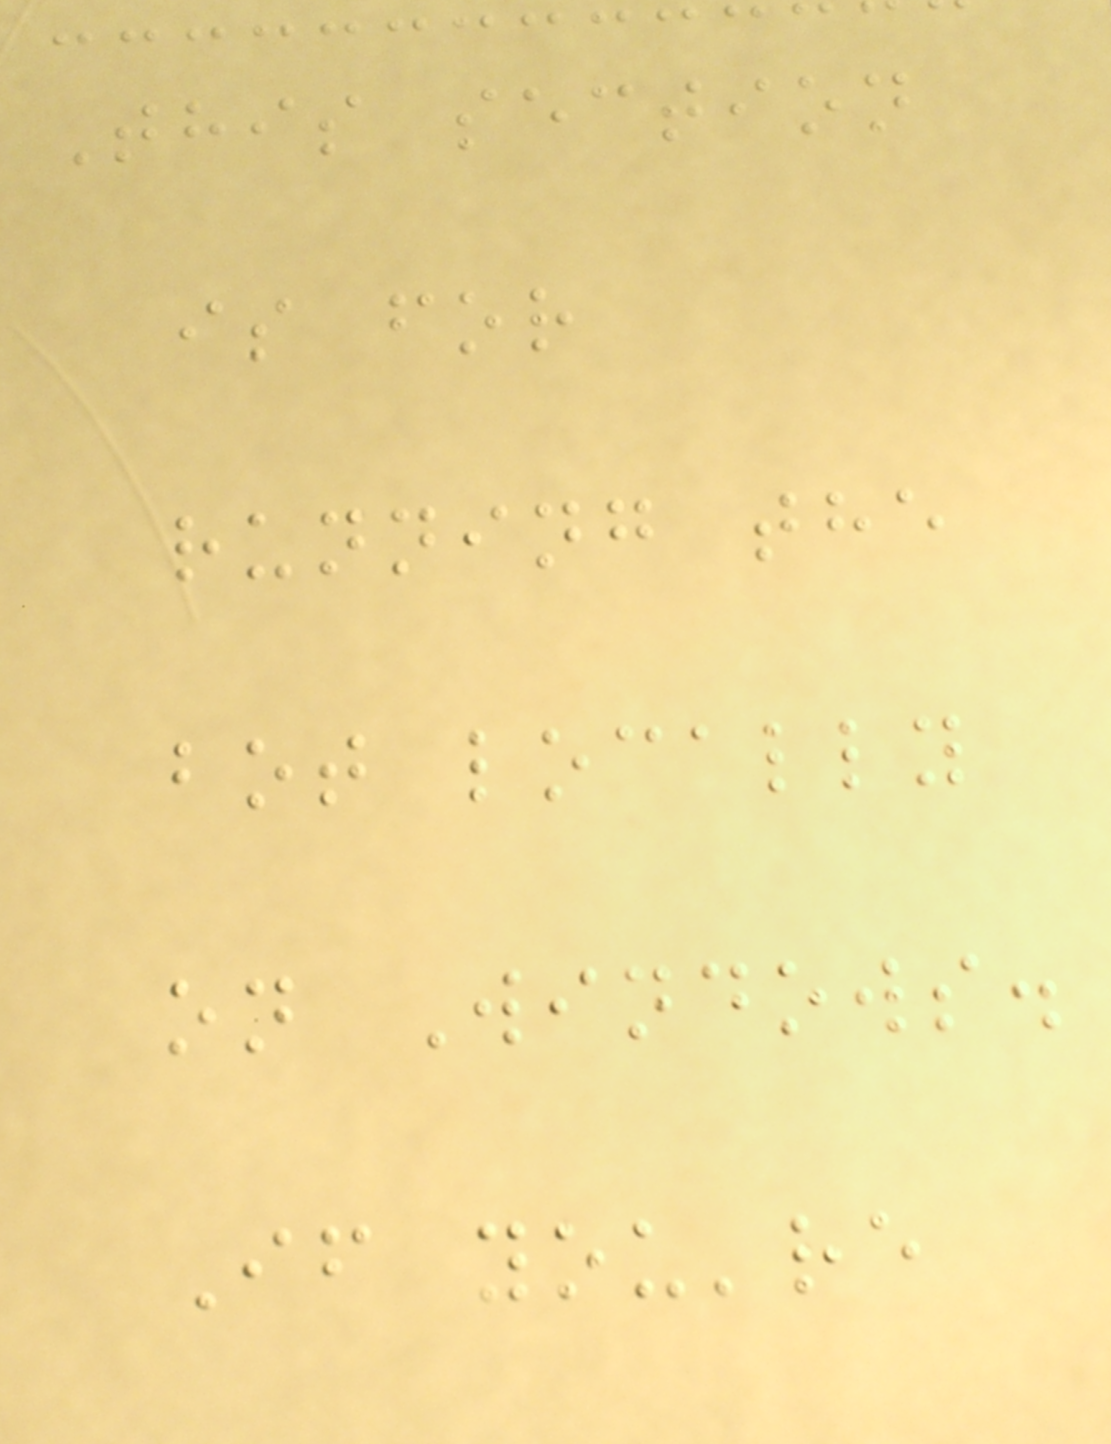This section
is for
running the
bot locally
on Windows.
If you're
